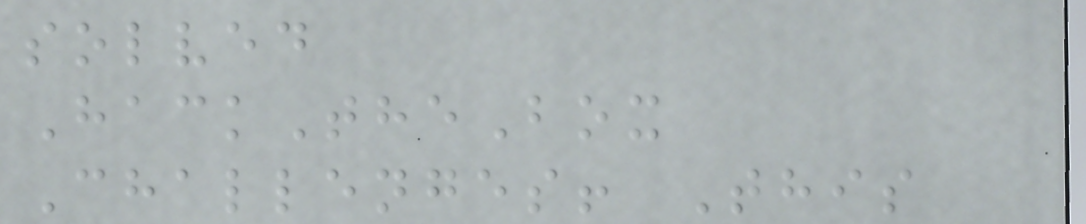solved
HackTheBox
Challenges! This
